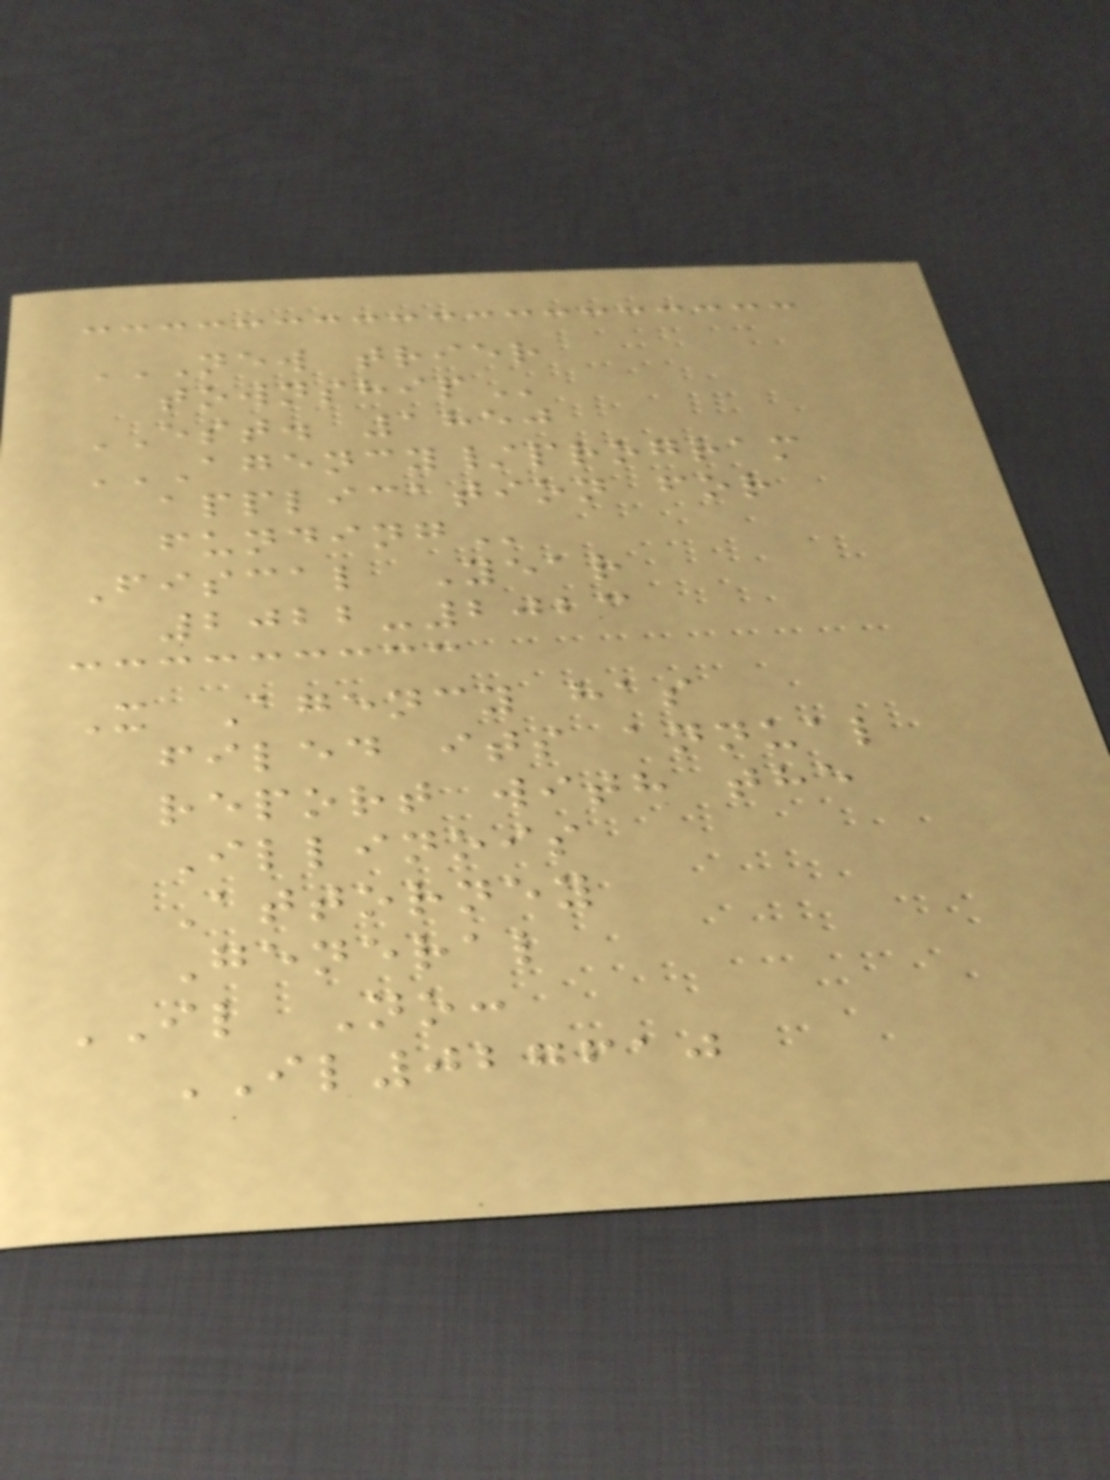NEW TRIER
TOWNSHIP
EST. 1850
AGENCY/PROGRAM
APPLICATION FOR
FUNDING
Fiscal Year
2022-2023
X Agency has
filed its annual
report with the
Illinois
Attorney
General
IL No:
IL027610
